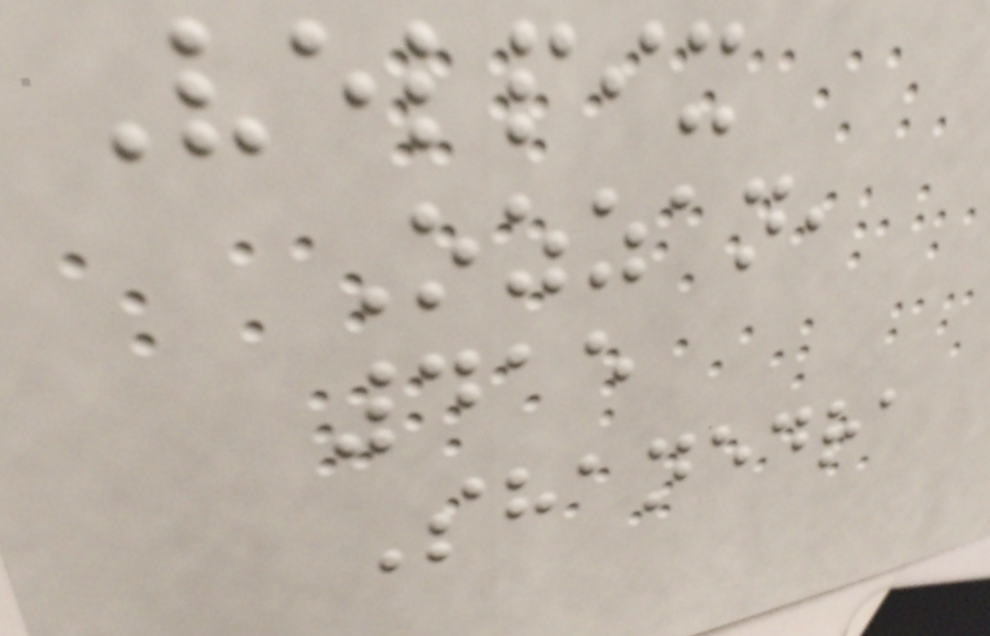Velpix
Ozzan,
415
Shanedra
